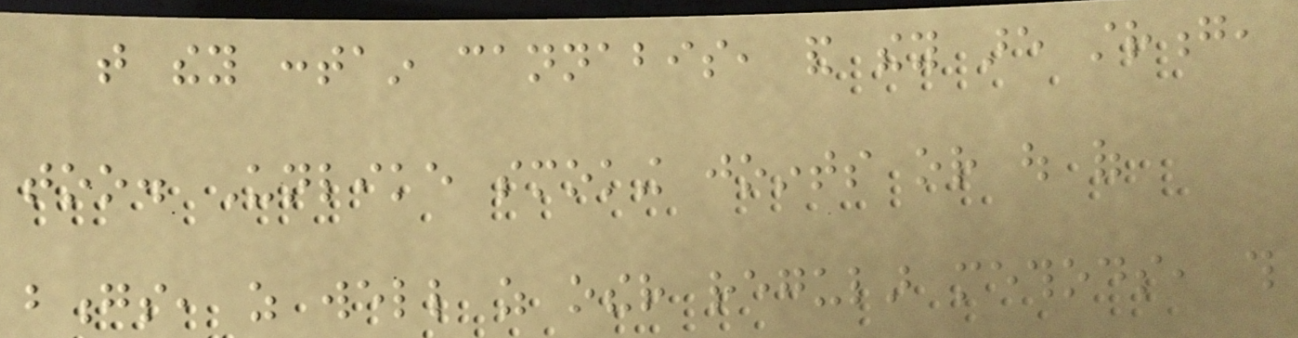that they contain cannabis, and they are strong,
too. Unlike smoking joints or out of
bongs, as well as other regular methods, this
